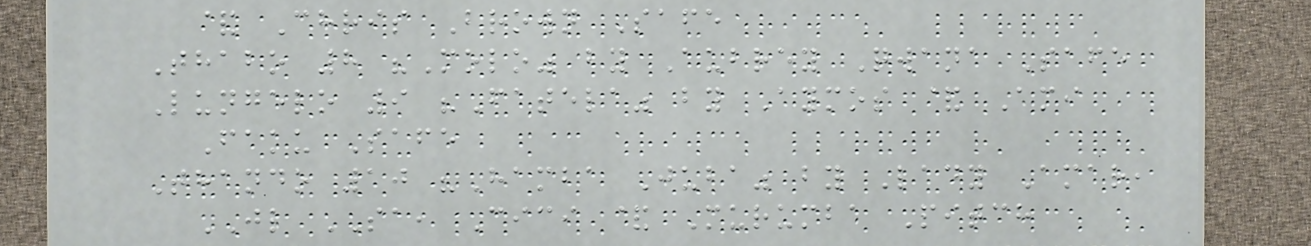& Chris Brown Safe
Thabo 8 "Molo" by Aubrey Qwana Safe
Lungelo 9 "Fatela" by Aymos & Ami
Faku Safe
Thando 10 "Hamba Juba" by Lady Amar,
JL SA, Cici & Murumba Pitch
